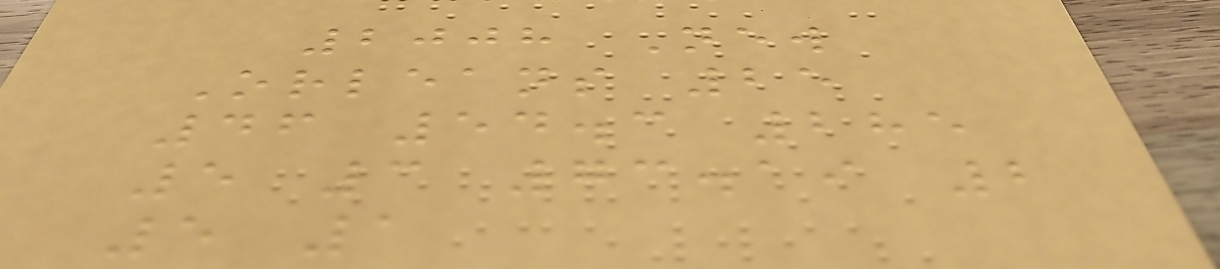2008 New
Orleans 25
46 54.3 285
5 3 73.19 2
5 1
